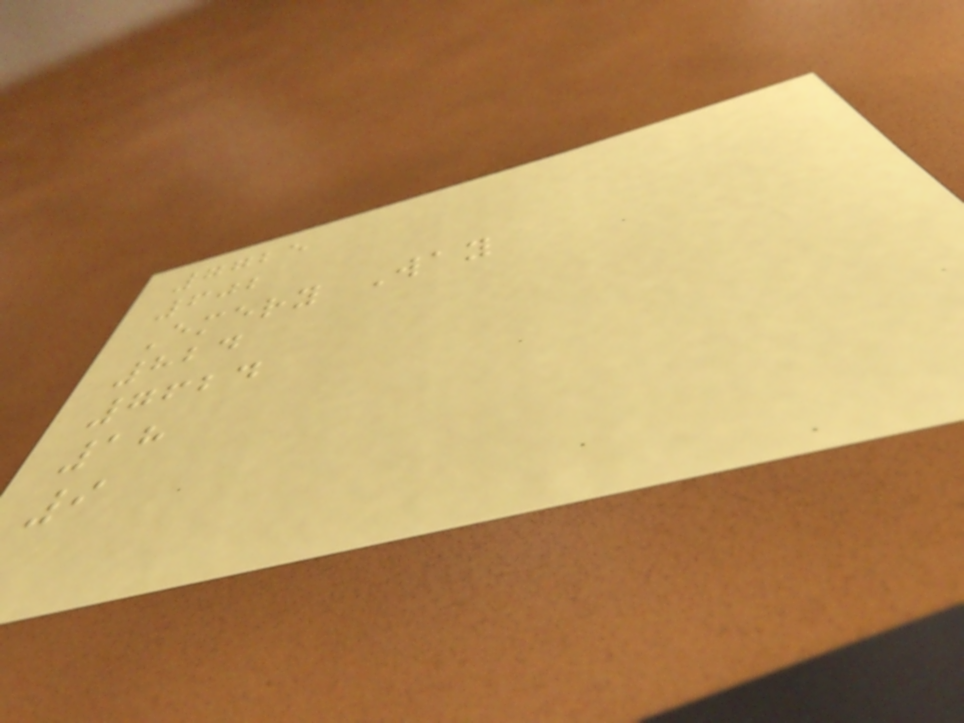7725
602
Emery Way
824
7624
18
9
